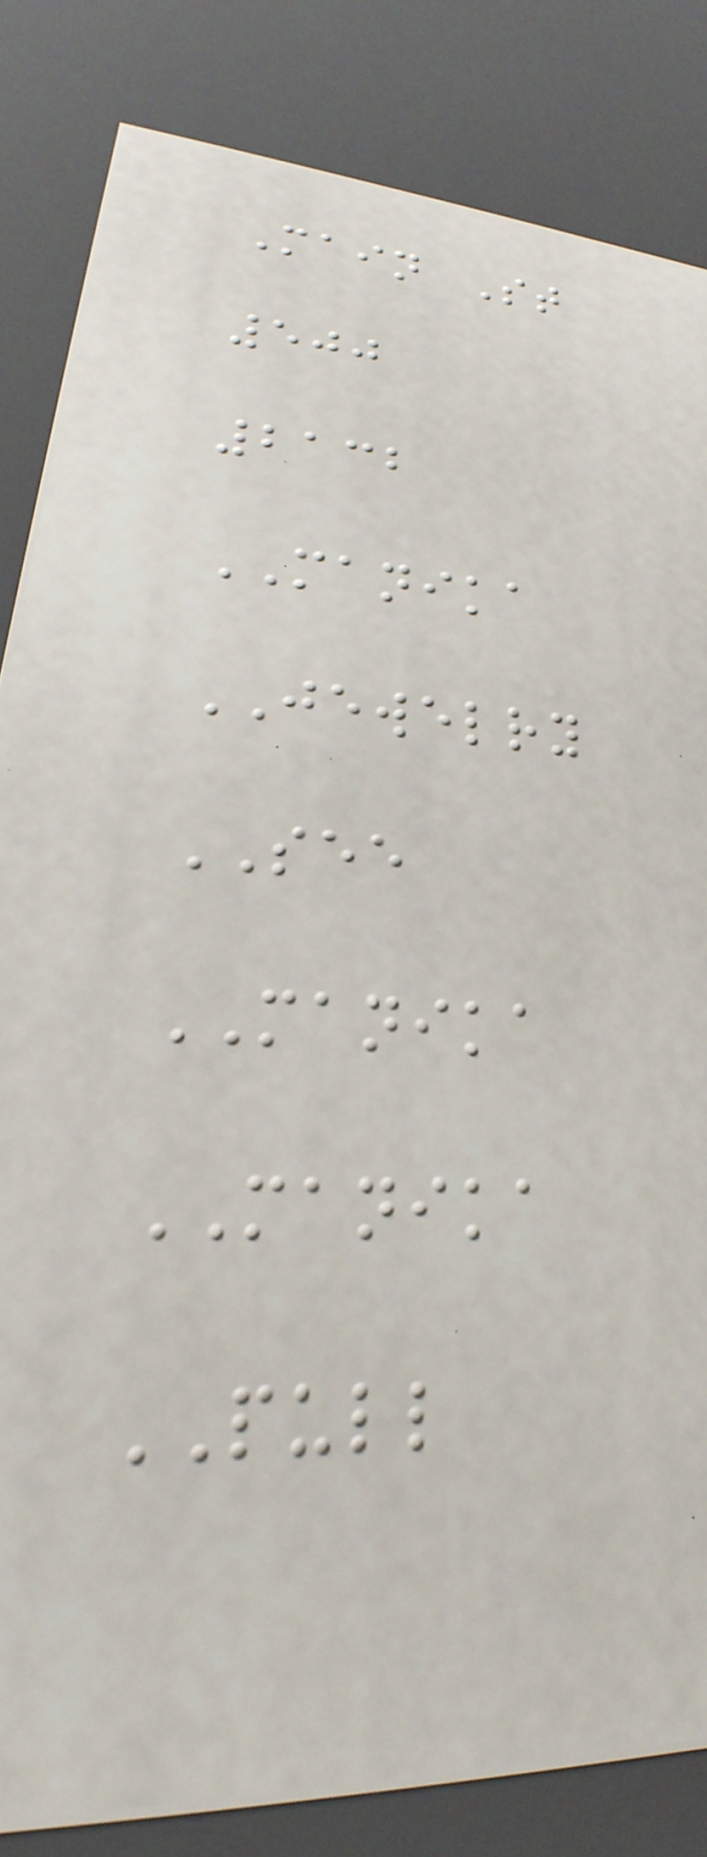Main St
500
2132
MANIKA
JEWELRY
SEE
MANIKA
MANIKA
PULL
